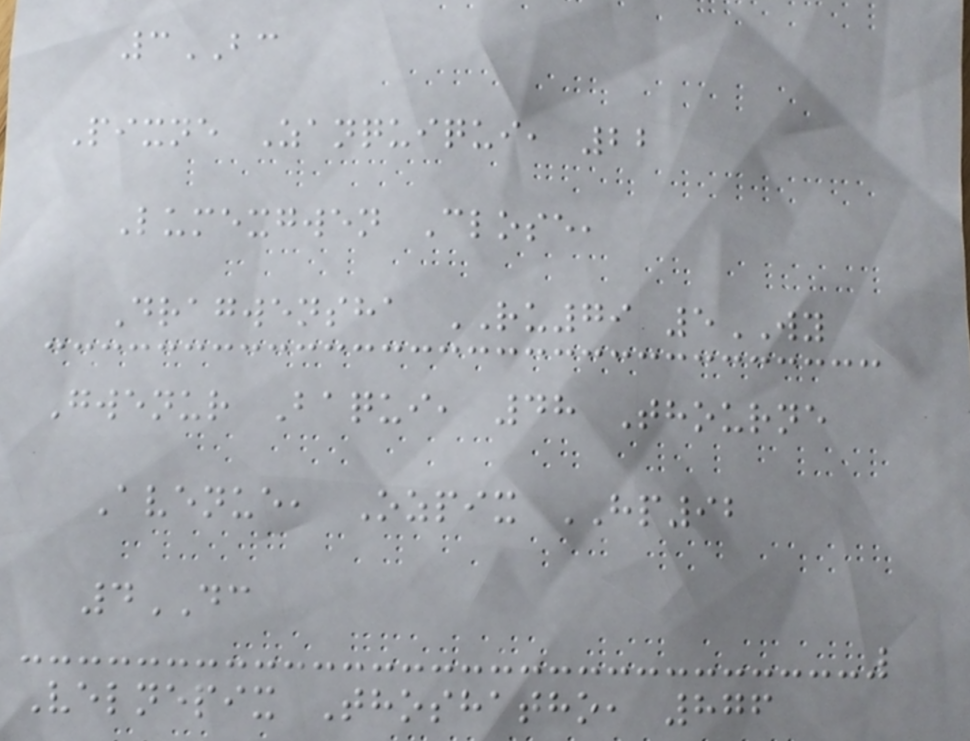3BC
Pixne Zanquiqui, 22
Lumexgwen Close,
Dragwensha RU79 5WY
Gwenur Baqui, 48 Thourne
Avenue, Ozpix HP92
4DC
Velnepix Thoshatho, 876
